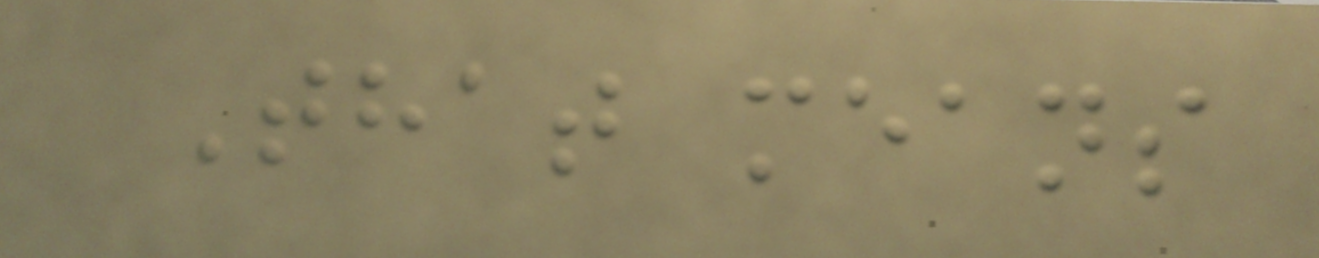That means
